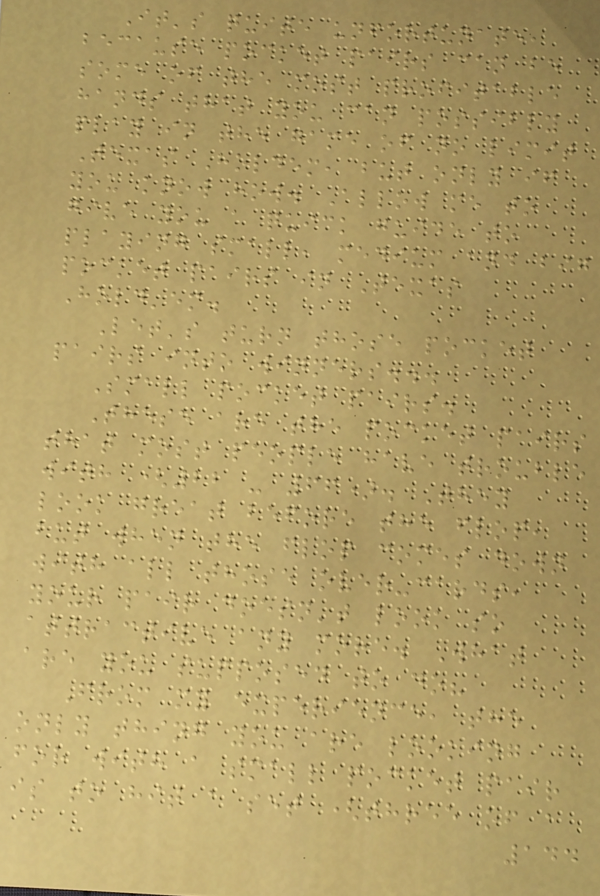It's quite unfortunate,
because pocket pairs can be
some of the most profitable
hands that you can possibly
play in the game of no limit
Texas Holdem, but only if
you know how. Allow me to
give you a quick guide to
playing small, medium and big
pocket pairs in Texas
Hold'em.
Let's turn those pocket
pairs into winners...
Small pocket pairs.
These are the pocket pairs
that most people have trouble
with (22 - 66). They
look great before the flop,
but when the flop comes down
with all those over-cards,
your pair doesn't look so
attractive any more. What
are you supposed to do?
From my experience, the
only thing you are looking
for with a small pocket pair
is to hit a set (three of a
144
